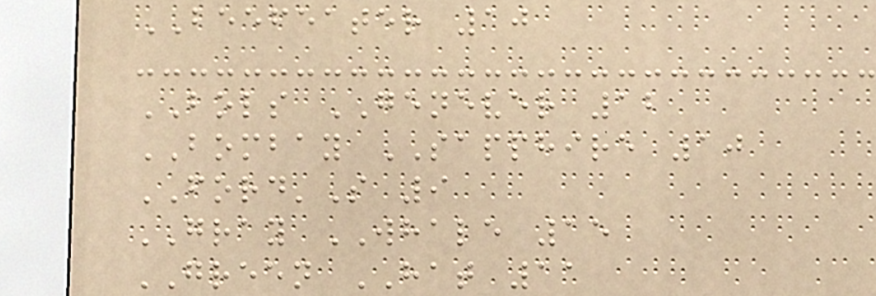BEEFEATER 10
BOLS GENEVER 12
BOMBAY SAPPHIRE 10
FORD'S 9
GRAY WHALE 15
GREEN HAT 11
